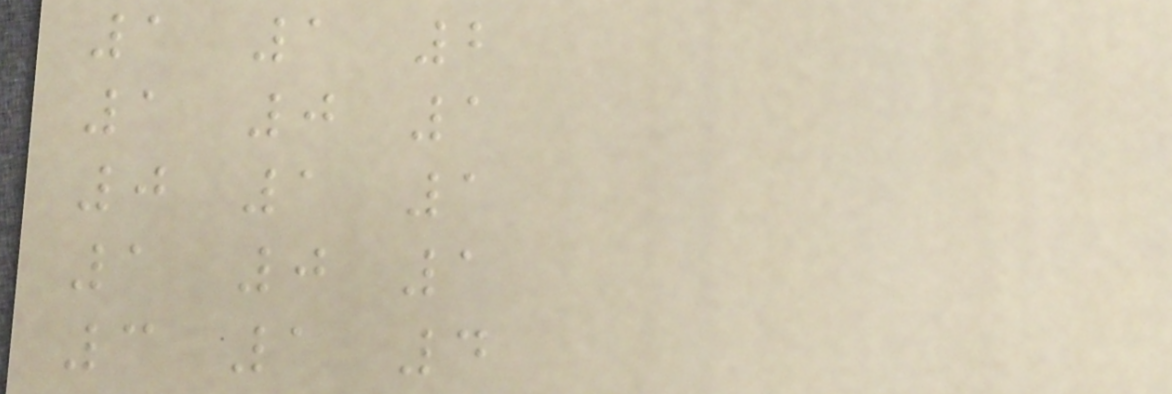1 1 2
1 0 1
0 1 1
1 0 1
3 1 4
